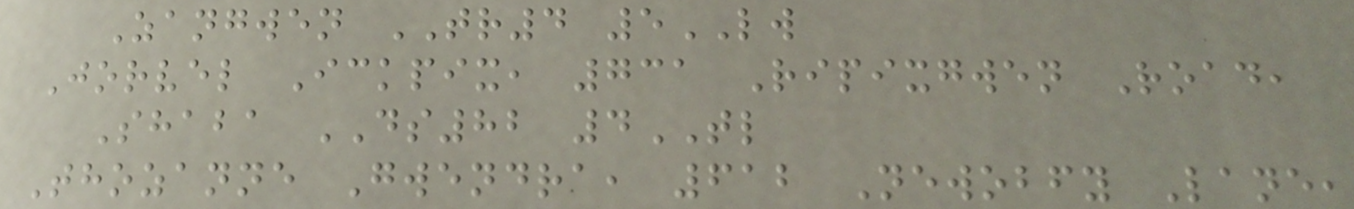Zangwen TR4 5LW
Jorvel Ickpix, 731 Ripixgwen Road,
Shaba DS82 4TL
Thozanne Gwendra, 612 Newobfy Lane,
